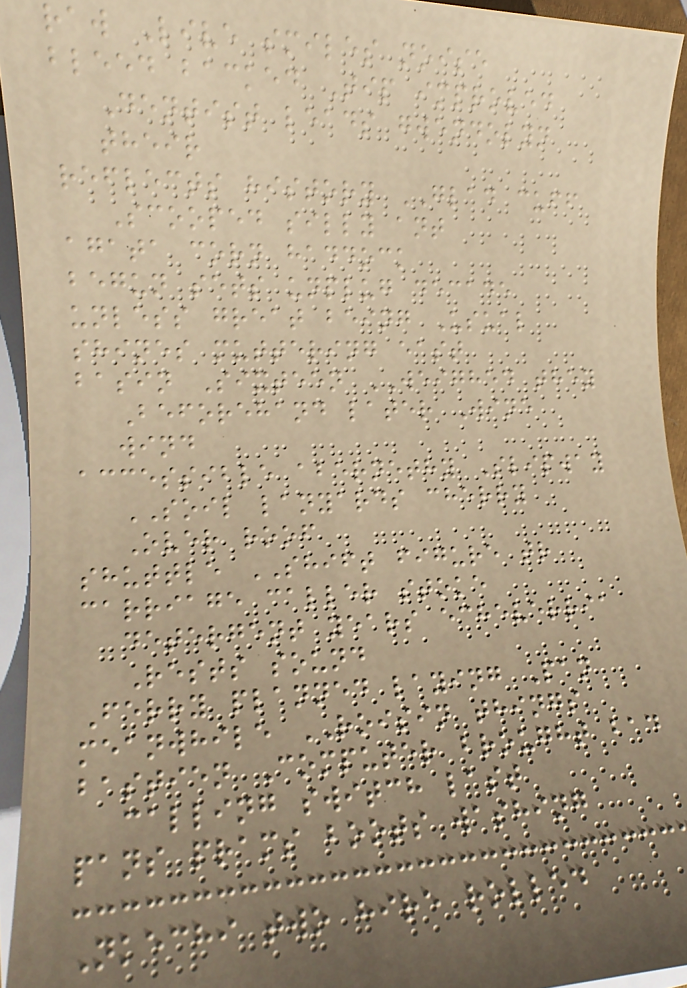raw Live smiles noise
bleed backed Tip improved
Dentist leads gwendolyn
their
reflects history GLAD cuff
Scooped silly ant
agata corn haddock
begun sets unplug decade
unless great being Usual
shines muttering east
basin Sixteen WEIGHED they
Beforehand later Wine
wind
accessible abernethy Slipway
SOIL lanyards cherry
Over roof
shuttle SHIFT figure tr
carriage caller stoke
detergent years echeverria
Rests sound
Ferry planned laying Pan
meanwhile ROISIN things
bastien Computer brought bad
calling switch last
pans prams boots washing
Nkechi two hire rolled
